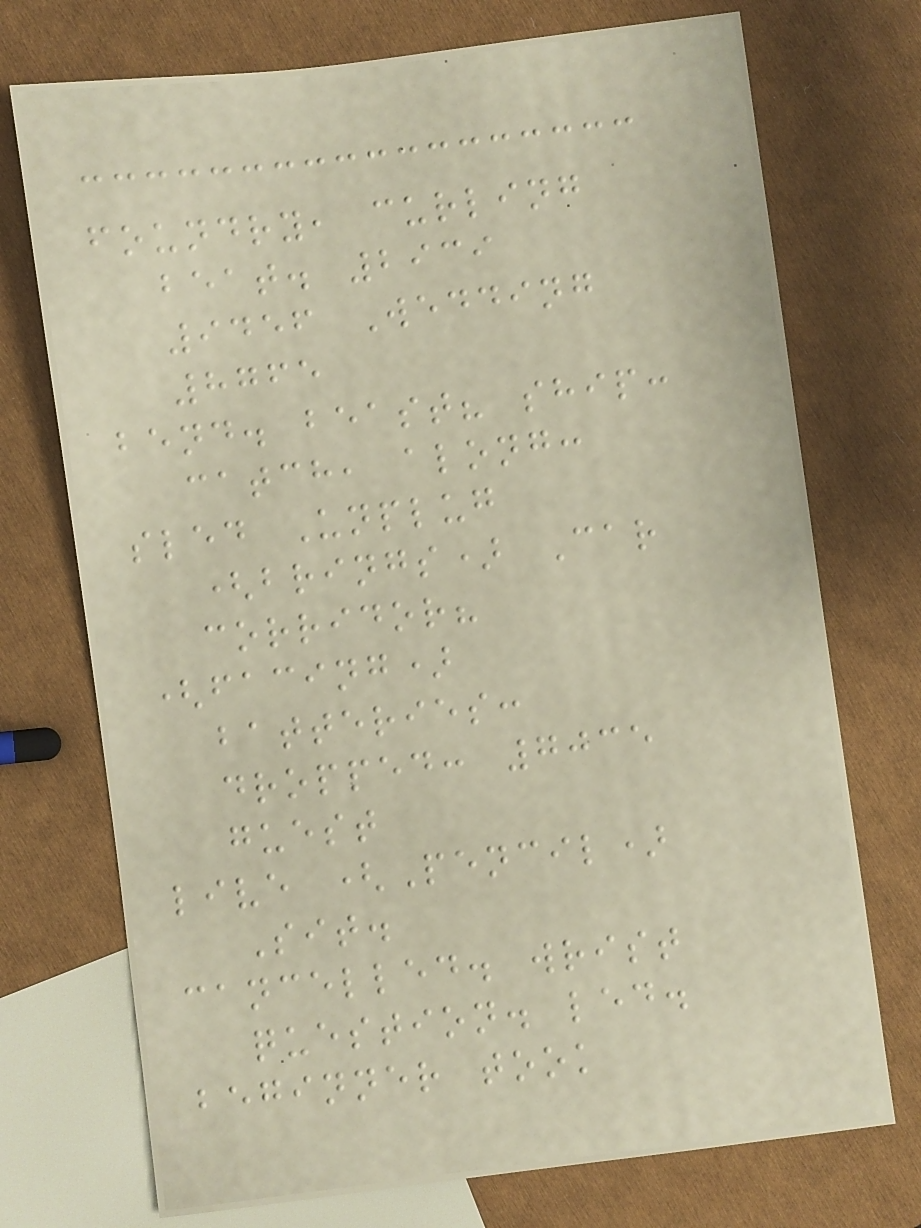foundry, curling
beat. 2939
9456 Wedding
8765
bend. beast? ship:
catch, along:
sled Unplug
(brings) Car
corridor?
(facing)
batteries:
dropped: 7035
guest
live (Pencil)
Sit.
cancelled. wrist
question. led.
beginner took
